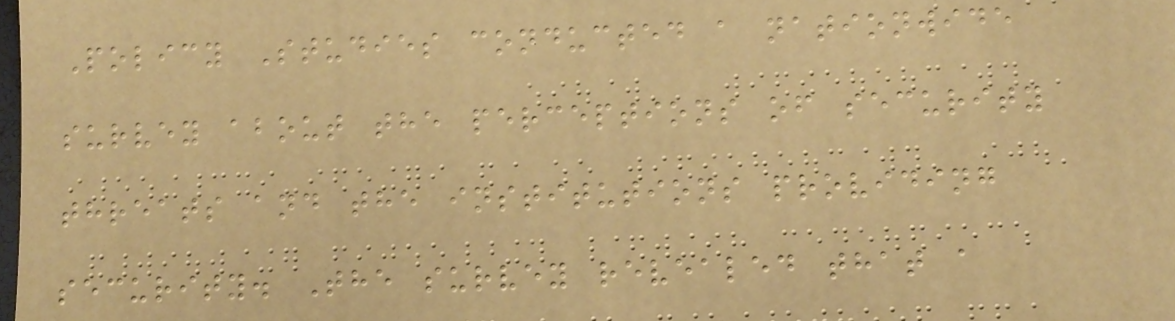Policy Studies conducted a nationwide
survey about the perceptions of security
threats and the institutions providing
security. The survey revealed that a
